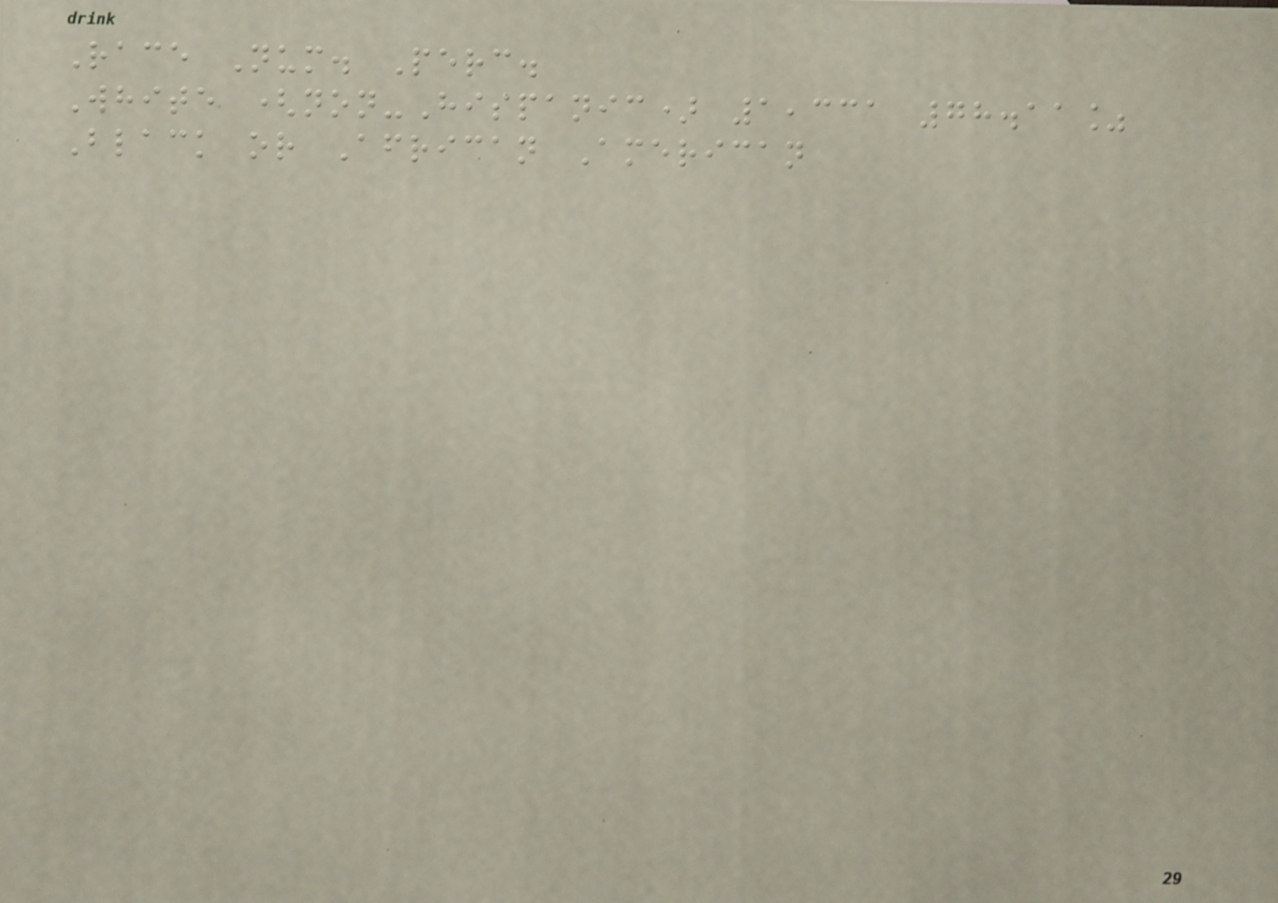Race Num. Perc.
White (non-Hispanic) 1,331 78.11%
Black or African American
